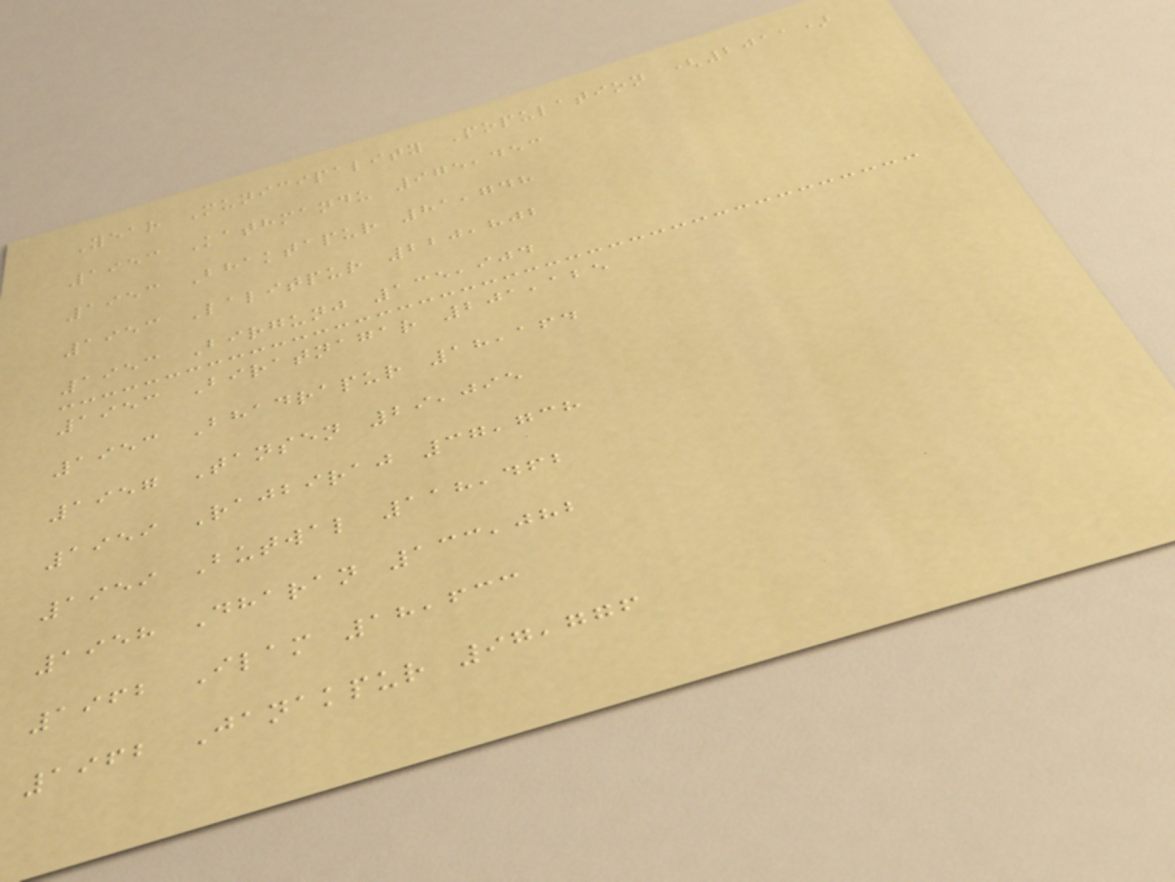Year Municipality Population (2011)
1953 Kathmandu 975,453
1953 Bhaktapur 81,748
1953 Lalitpur 220,802
1953 Birgunj 135,904
1953 Biratnagar 201,125
1953 Bhadrapur 18,164
1957 Tansen 29,095
1959 Rajbiraj 37,738
1959 Butwal 118,462
1958 Dharan 133,082
1962 Ilam 18,633
1962 Janakpur 97,776
